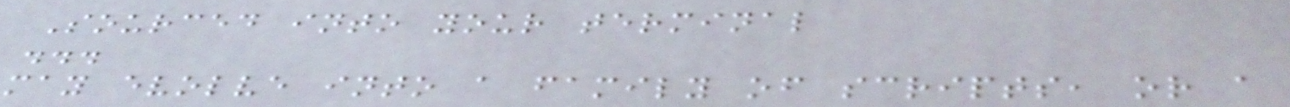Sourced into your terminal
...
may evolve into a family of scripts, or a
